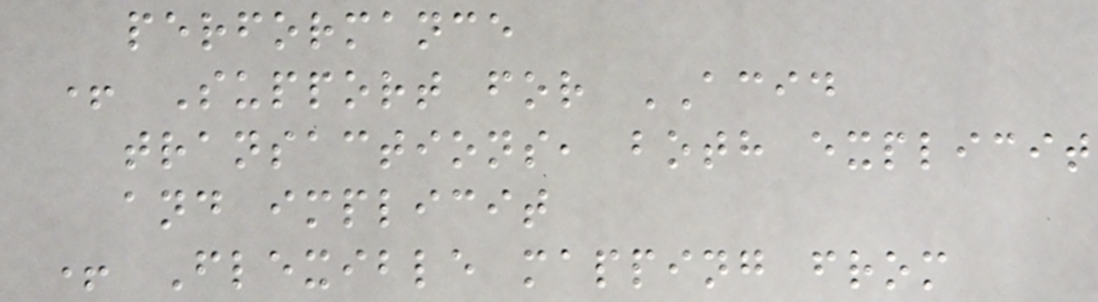performance
+ Support for ACID
transactions, both explicit
and implicit
+ Flexible mapping from
